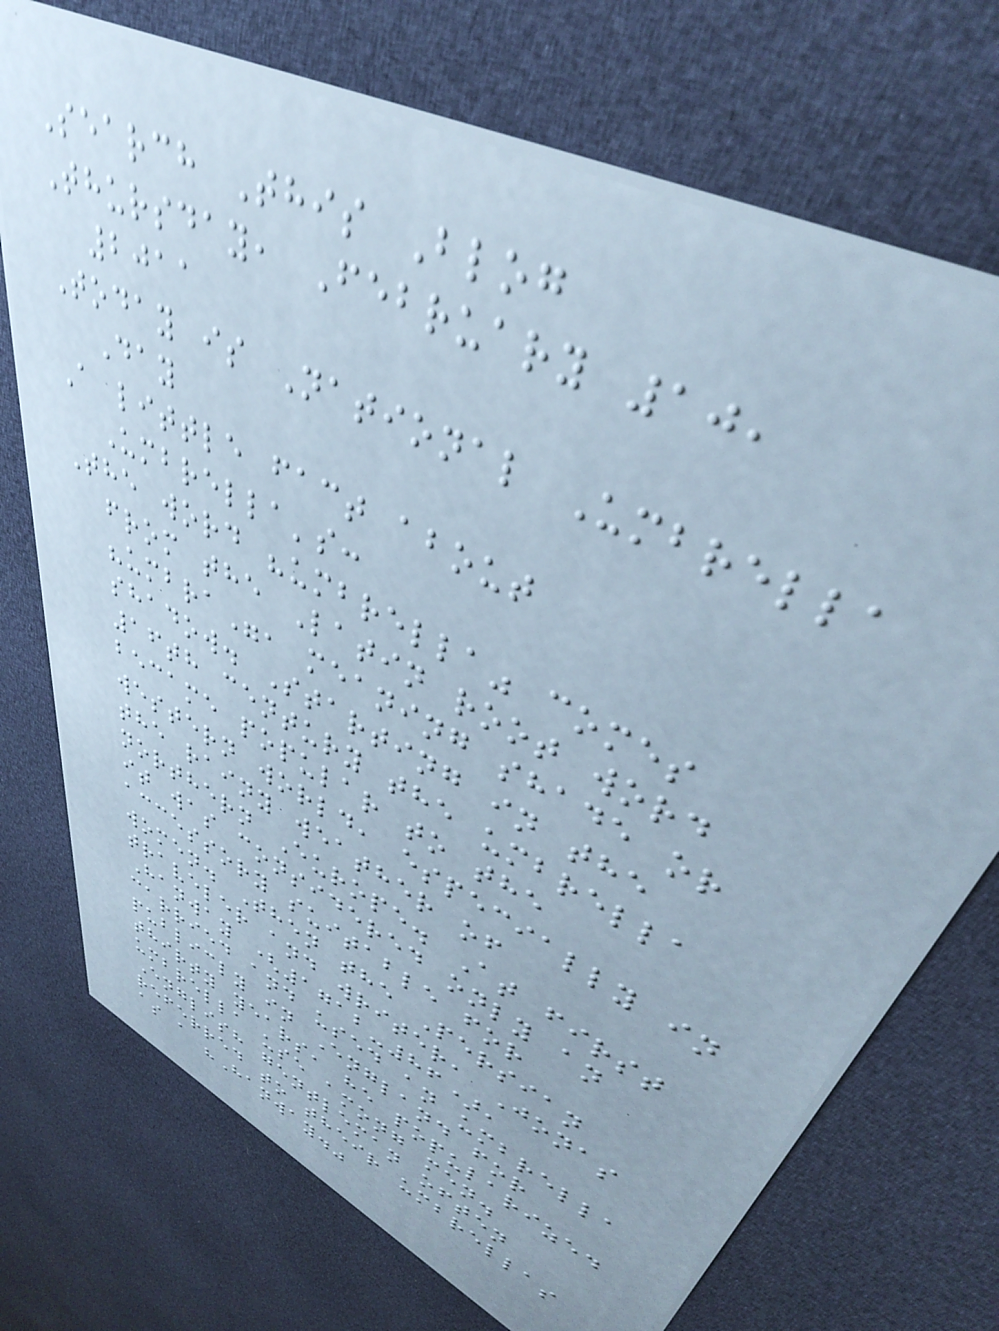Search This Blog
Thursday, February 10,
2011
Today is National Umbrella
Day
A little fact about
Umbrella's:
The word "umbrella" comes
from the Latin root word
"umbra", meaning shade or
shadow. Starting in the
16th century the umbrella
became popular to the
western world, especially in
the rainy weather of
northern Europe. At first
it was considered only an
accessory suitable for
women. Then the Persian
traveler and writer, Jonas
Hanway (1712-86),
carried and used an umbrella
publicly in England for
thirty years, he popularized
umbrella use among men.
English gentleman often
referred to their umbrellas
as a "Hanway."
